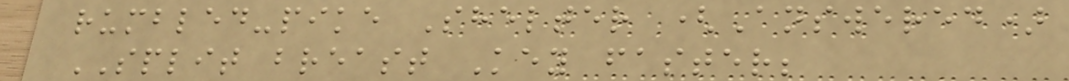rumbled-pike Shelter (Answered)
SPLIT breast Key faster;
